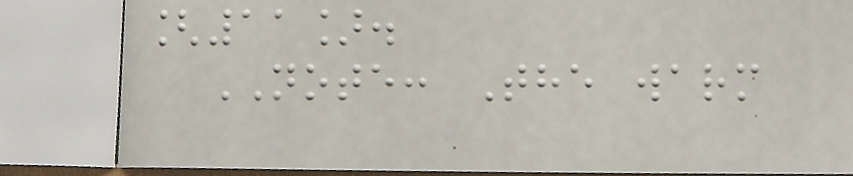[11].
NOTE: The warm
